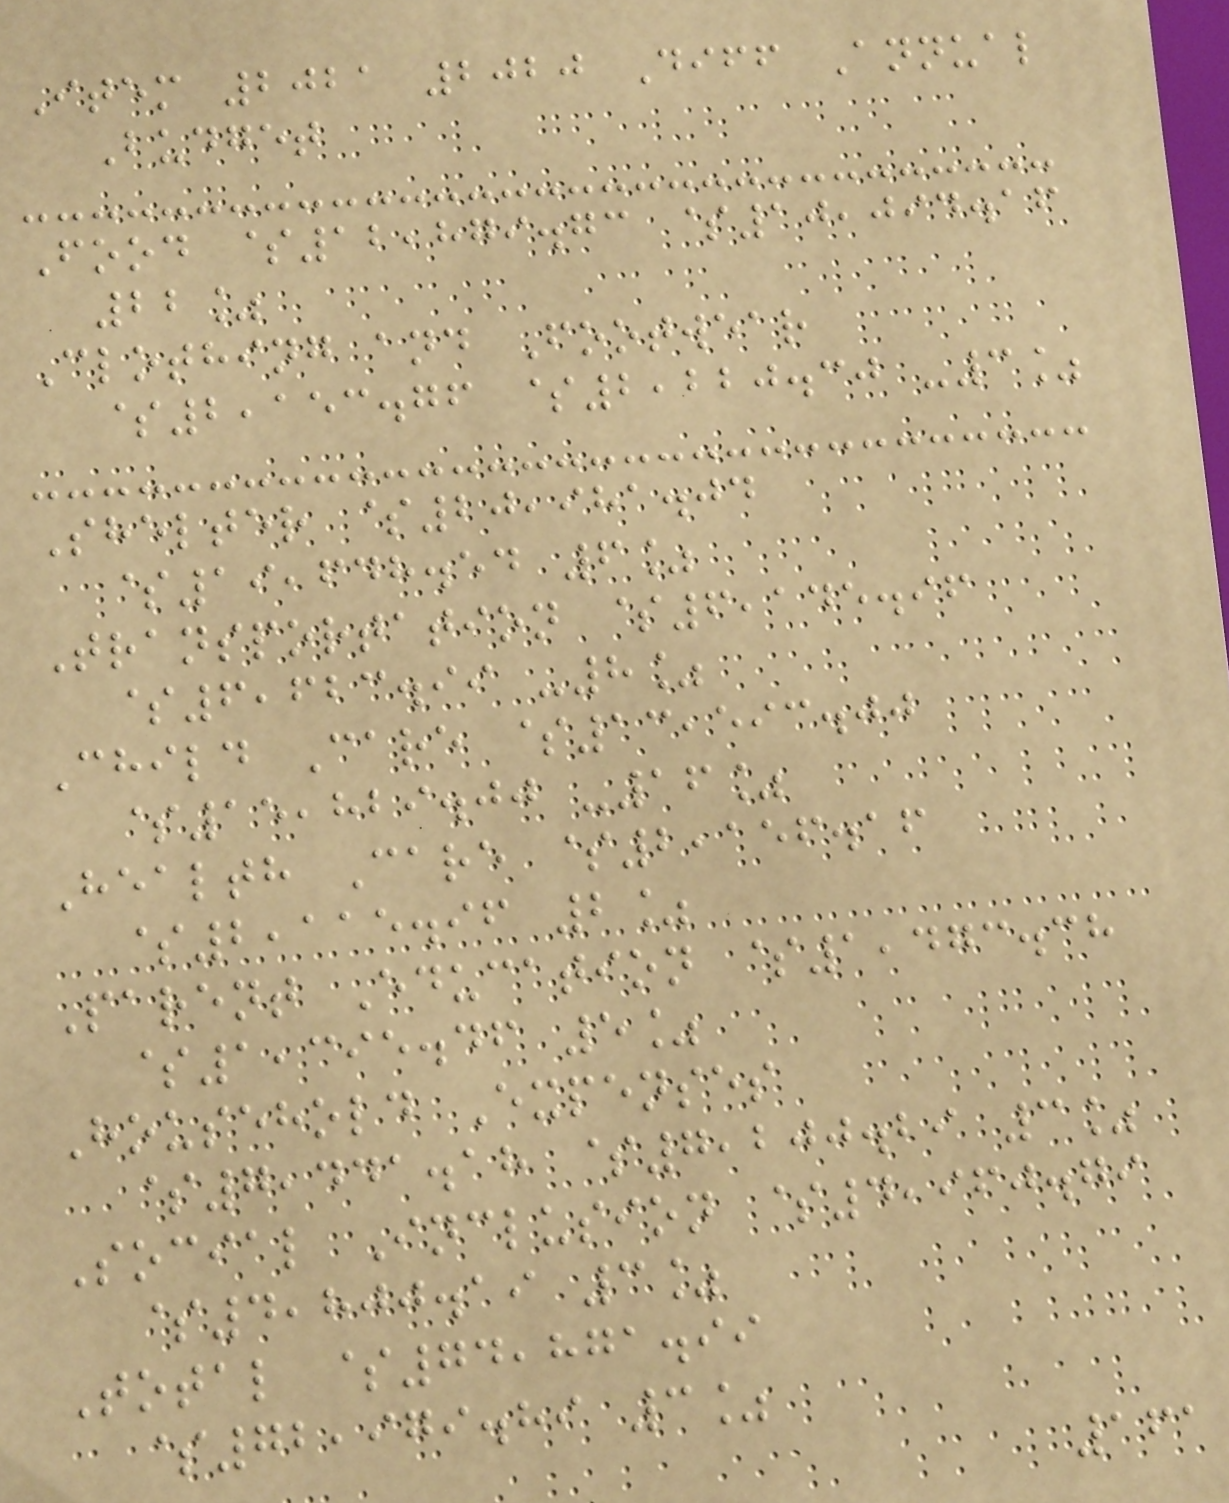Item 2021 2020 Diff Annual
Budget
Food $12,879.73 $10,094.16
22%
Clothing and Footwear
$2,153.76 $2,220.30 -3%
Shelter $20,981.04
$19,648.54 6%
Transportation $6,145.96
$6,623.99 -8%
Child Care $13,593.00
$15,829.00 -16%
Health Care $2,156.16
$2,115.96 2%
Parent Education $1,473.38
$1,395.46 5%
Household Expenses
$7,441.18 $7,200.29 3%
Social Inclusion $4,960.79
$4,800.19 3%
Total $74,871.99
$72,979.89 3%
161
